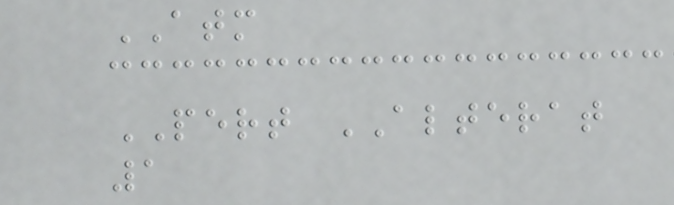ATM
PERT ALTERAT
1
